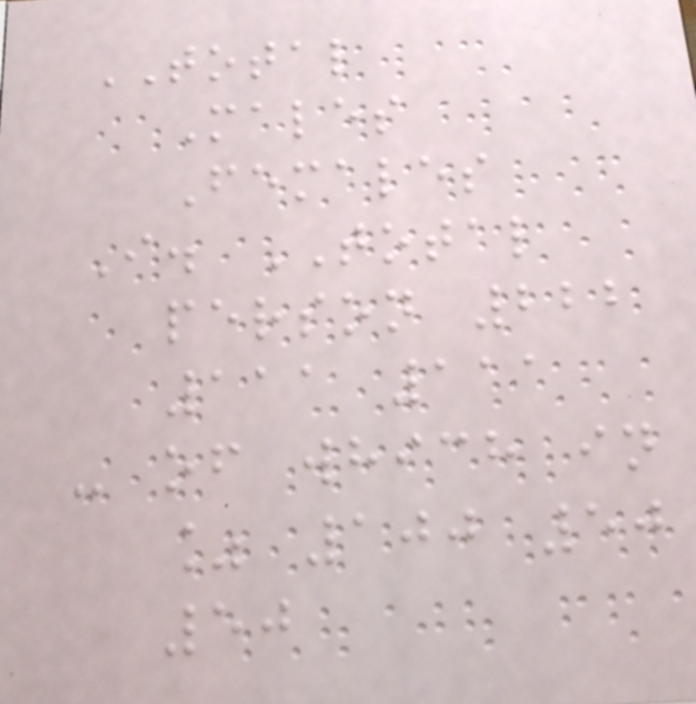TOTAL
Males
Females
I. TOTAL
person 222
111 111
- of which in
% 100 50
50
